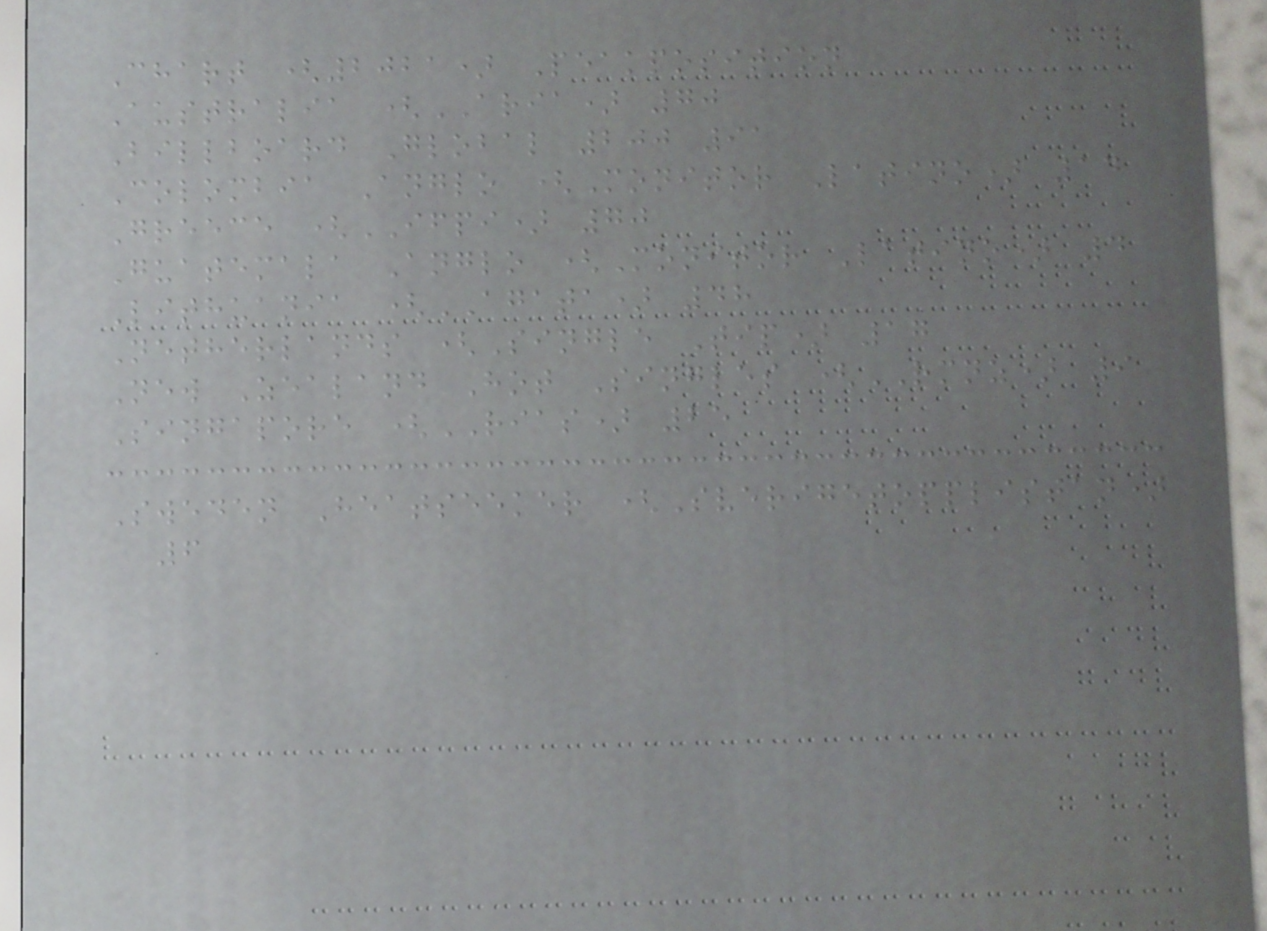Chart (2021) Peakposition
Australia (ARIA) 70
Billboard Global 200 91
Colombia Anglo (Monitor Latino) 14
Greece (IFPI) 70
Guatemala Anglo (Monitor Latino) 4
Lithuania (AGATA) 48
Netherlands (Single Tip) 17
New Zealand Hot Singles (RMNZ) 9
Singapore (RIAS) 25
Sweden Heatseeker (Sverigetopplistan)
6
